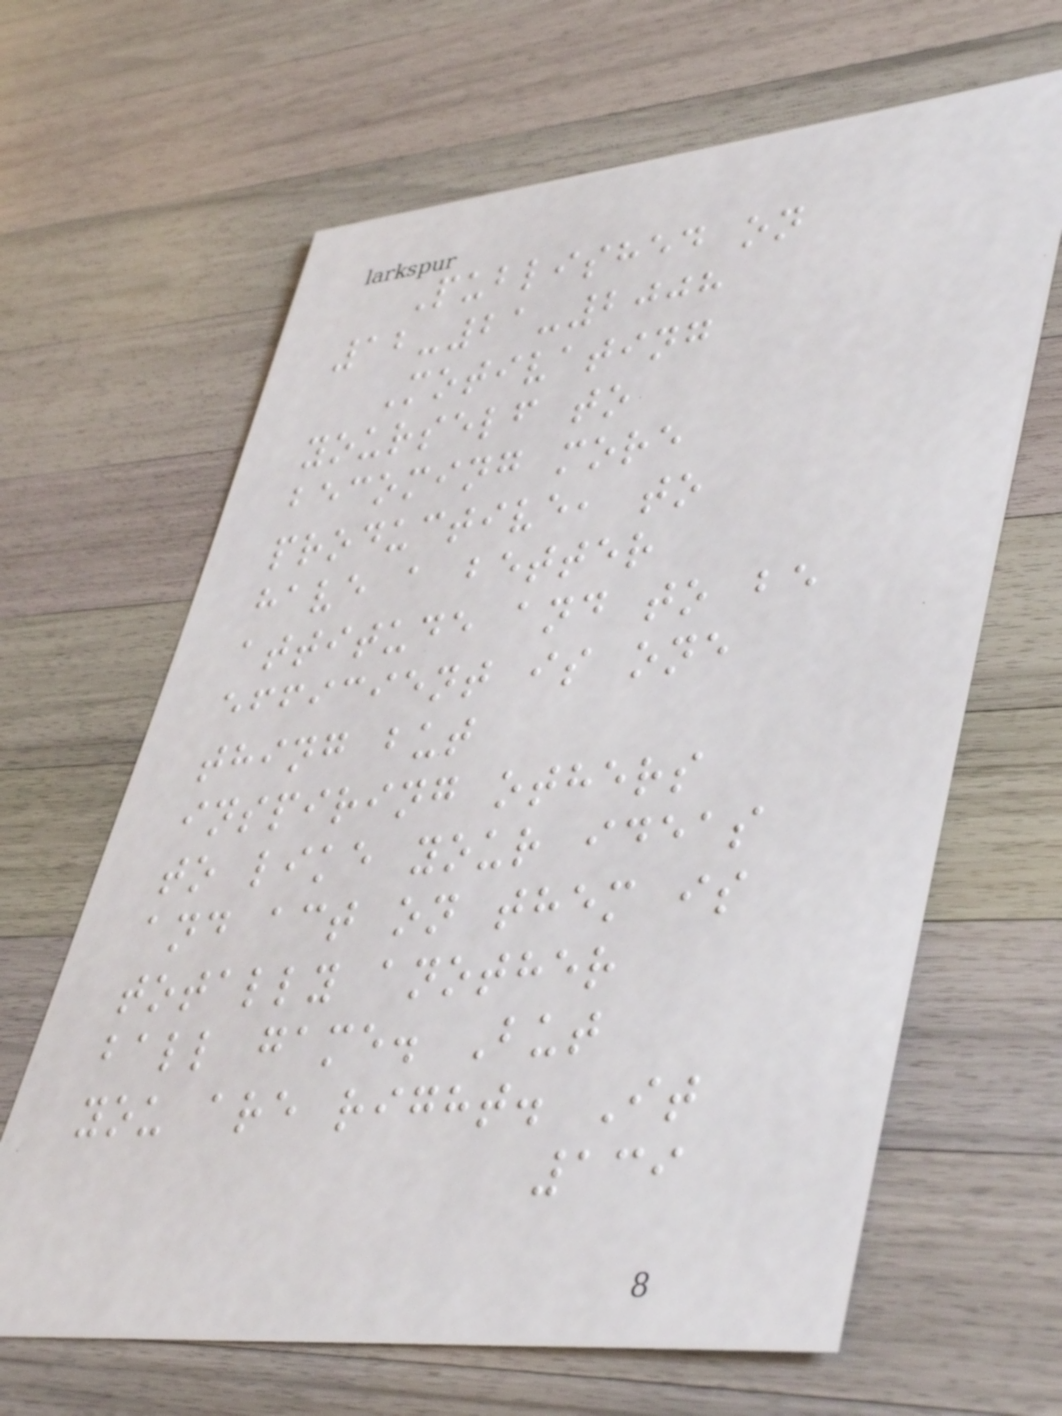Published on
12-21-2008
Motivating
yourself to
becoming more
productive, to
have a better
attitude and to be
efficient is one
thing but
inspiring others
to like your ideas
and act on them is
totally another
ball game. But
you are right. It
139
